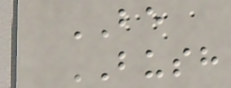BE
BUSH
